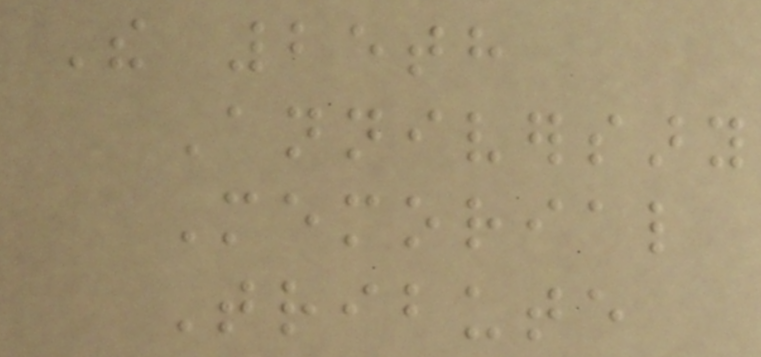The 25th
Anniversary
Memorial
Tribute
